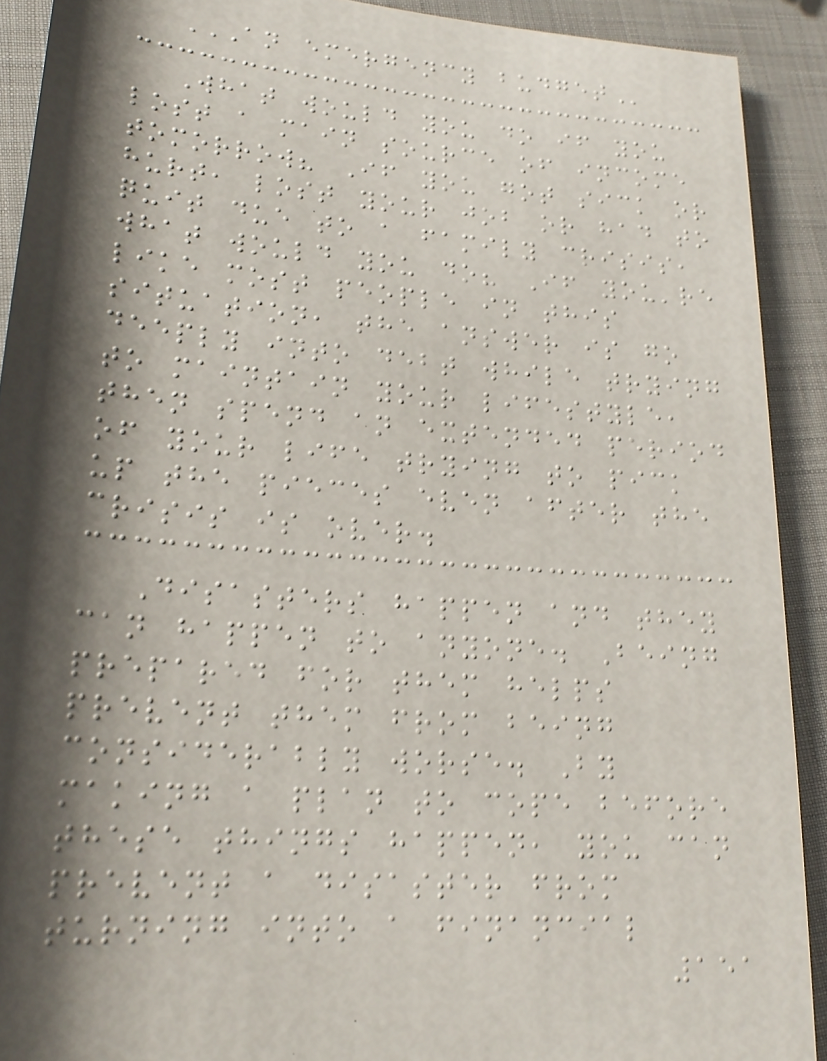AN EMERGENCY BUDGET
What would you do if you
lost a main source of income
tomorrow? If you got sick or
hurt, lost your job or had to
quit due to a family crisis,
what would you do? If you're
like most people in this
situation, the answer is go
deeply into debt while trying
to maintain your lifestyle,
then spend an extended period
of your life trying to pick
up the pieces even after the
crisis is over.
Disasters happen and they
can happen to anyone. Being
prepared for them helps
prevent them from being
considerably worse. By
making a plan to cope before
these things happen, you can
prevent a disaster from
turning into a financial
151
